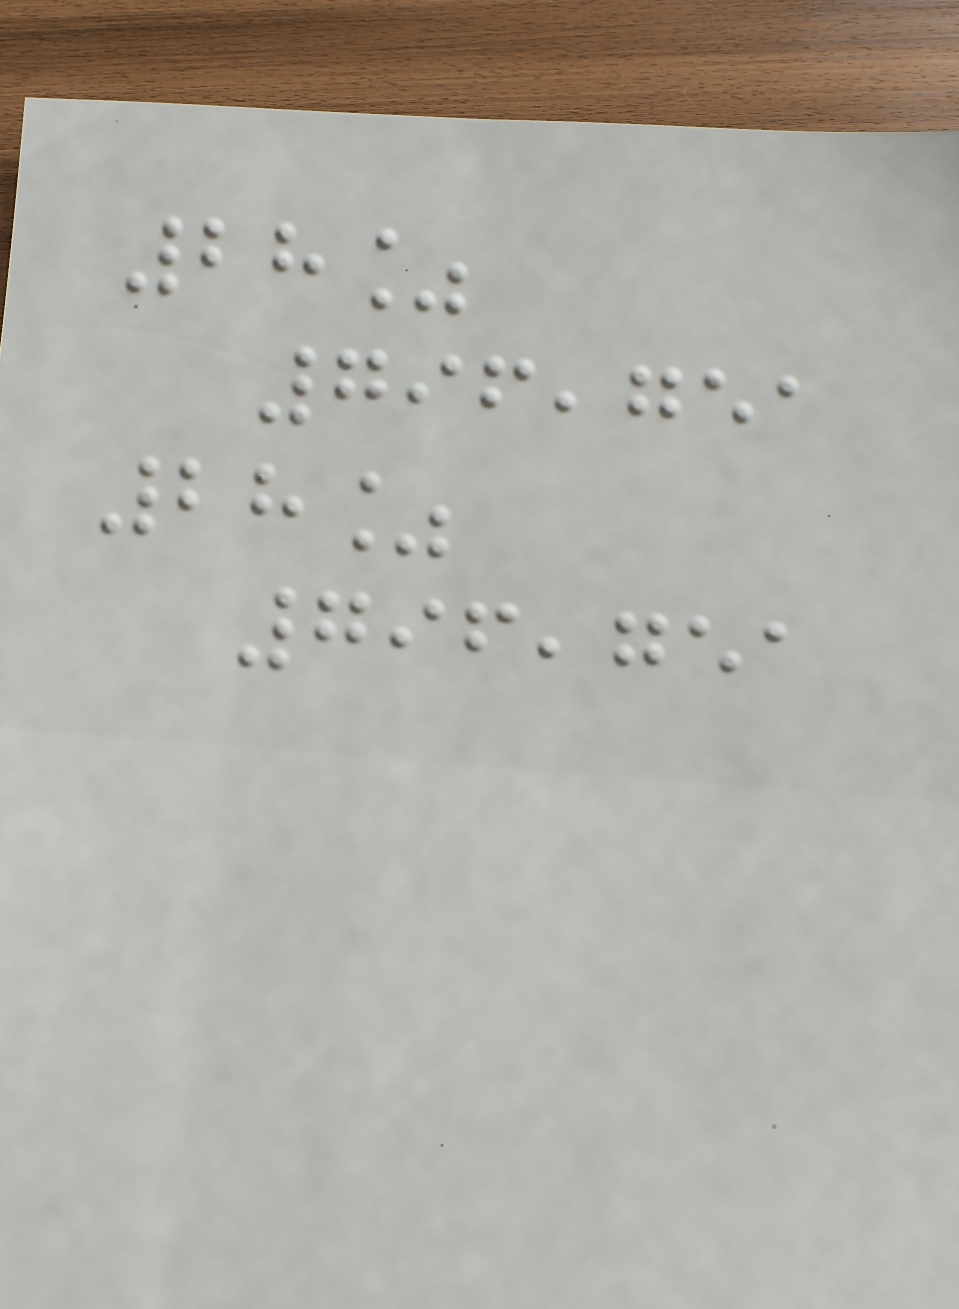28%
796,751
28%
796,751
